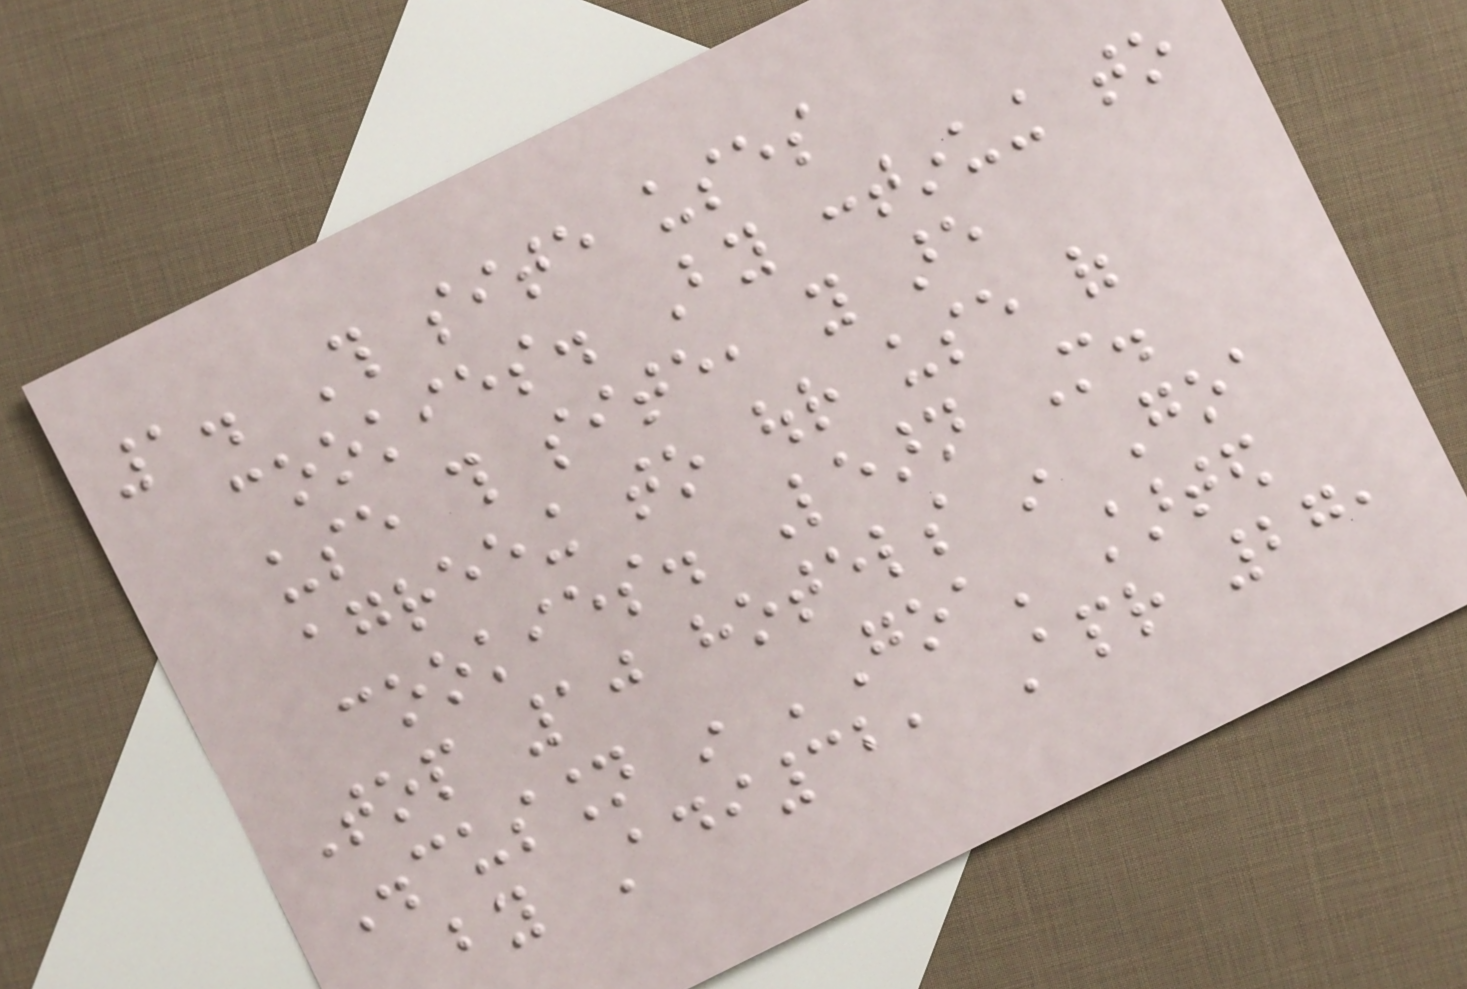1. This site uses
cookies. By continuing to
use this site, you are
agreeing to our use of
cookies. Learn More.
Top 10 hotels in Goa
Discussion in 'Goa' started
by Adi32, Apr 27,
